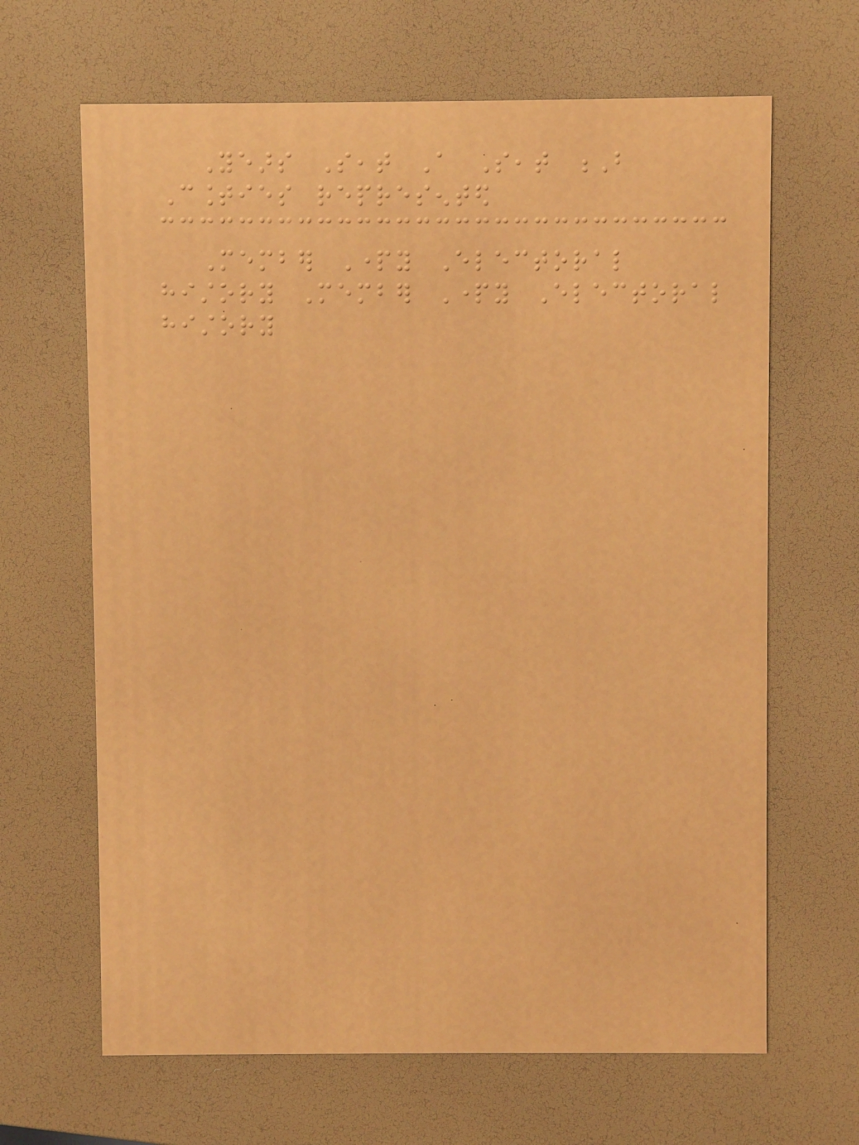Years Seat A Seat B
Counties represented
Member Party Electoral
history Member Party Electoral
history
